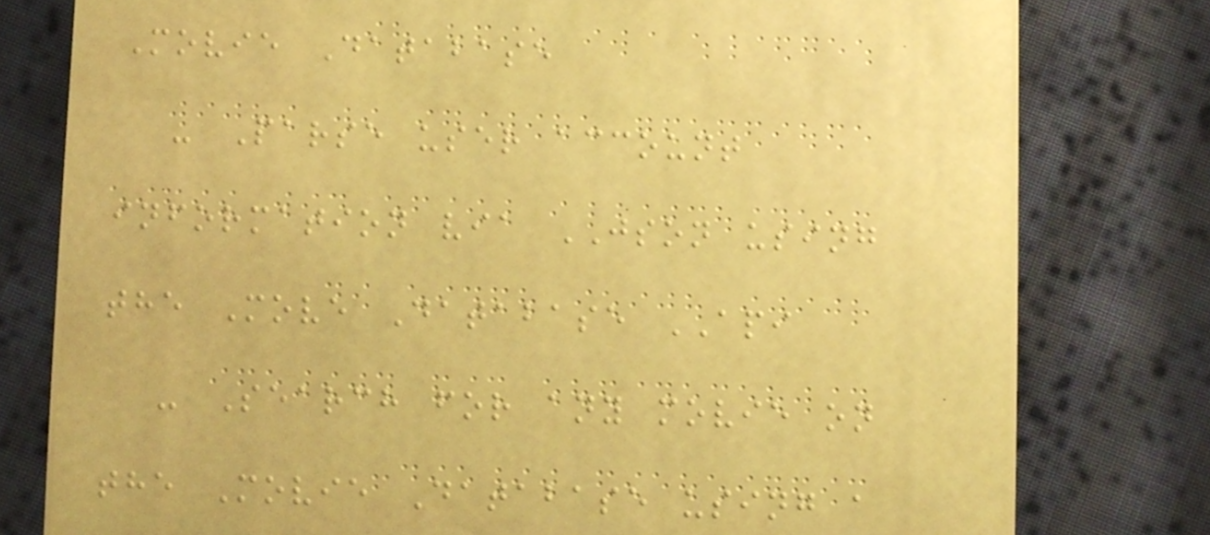Movie Database
- Parse user account
information via JSON using
the Move Database API
- Search for any movie on
the Movie Database using a
